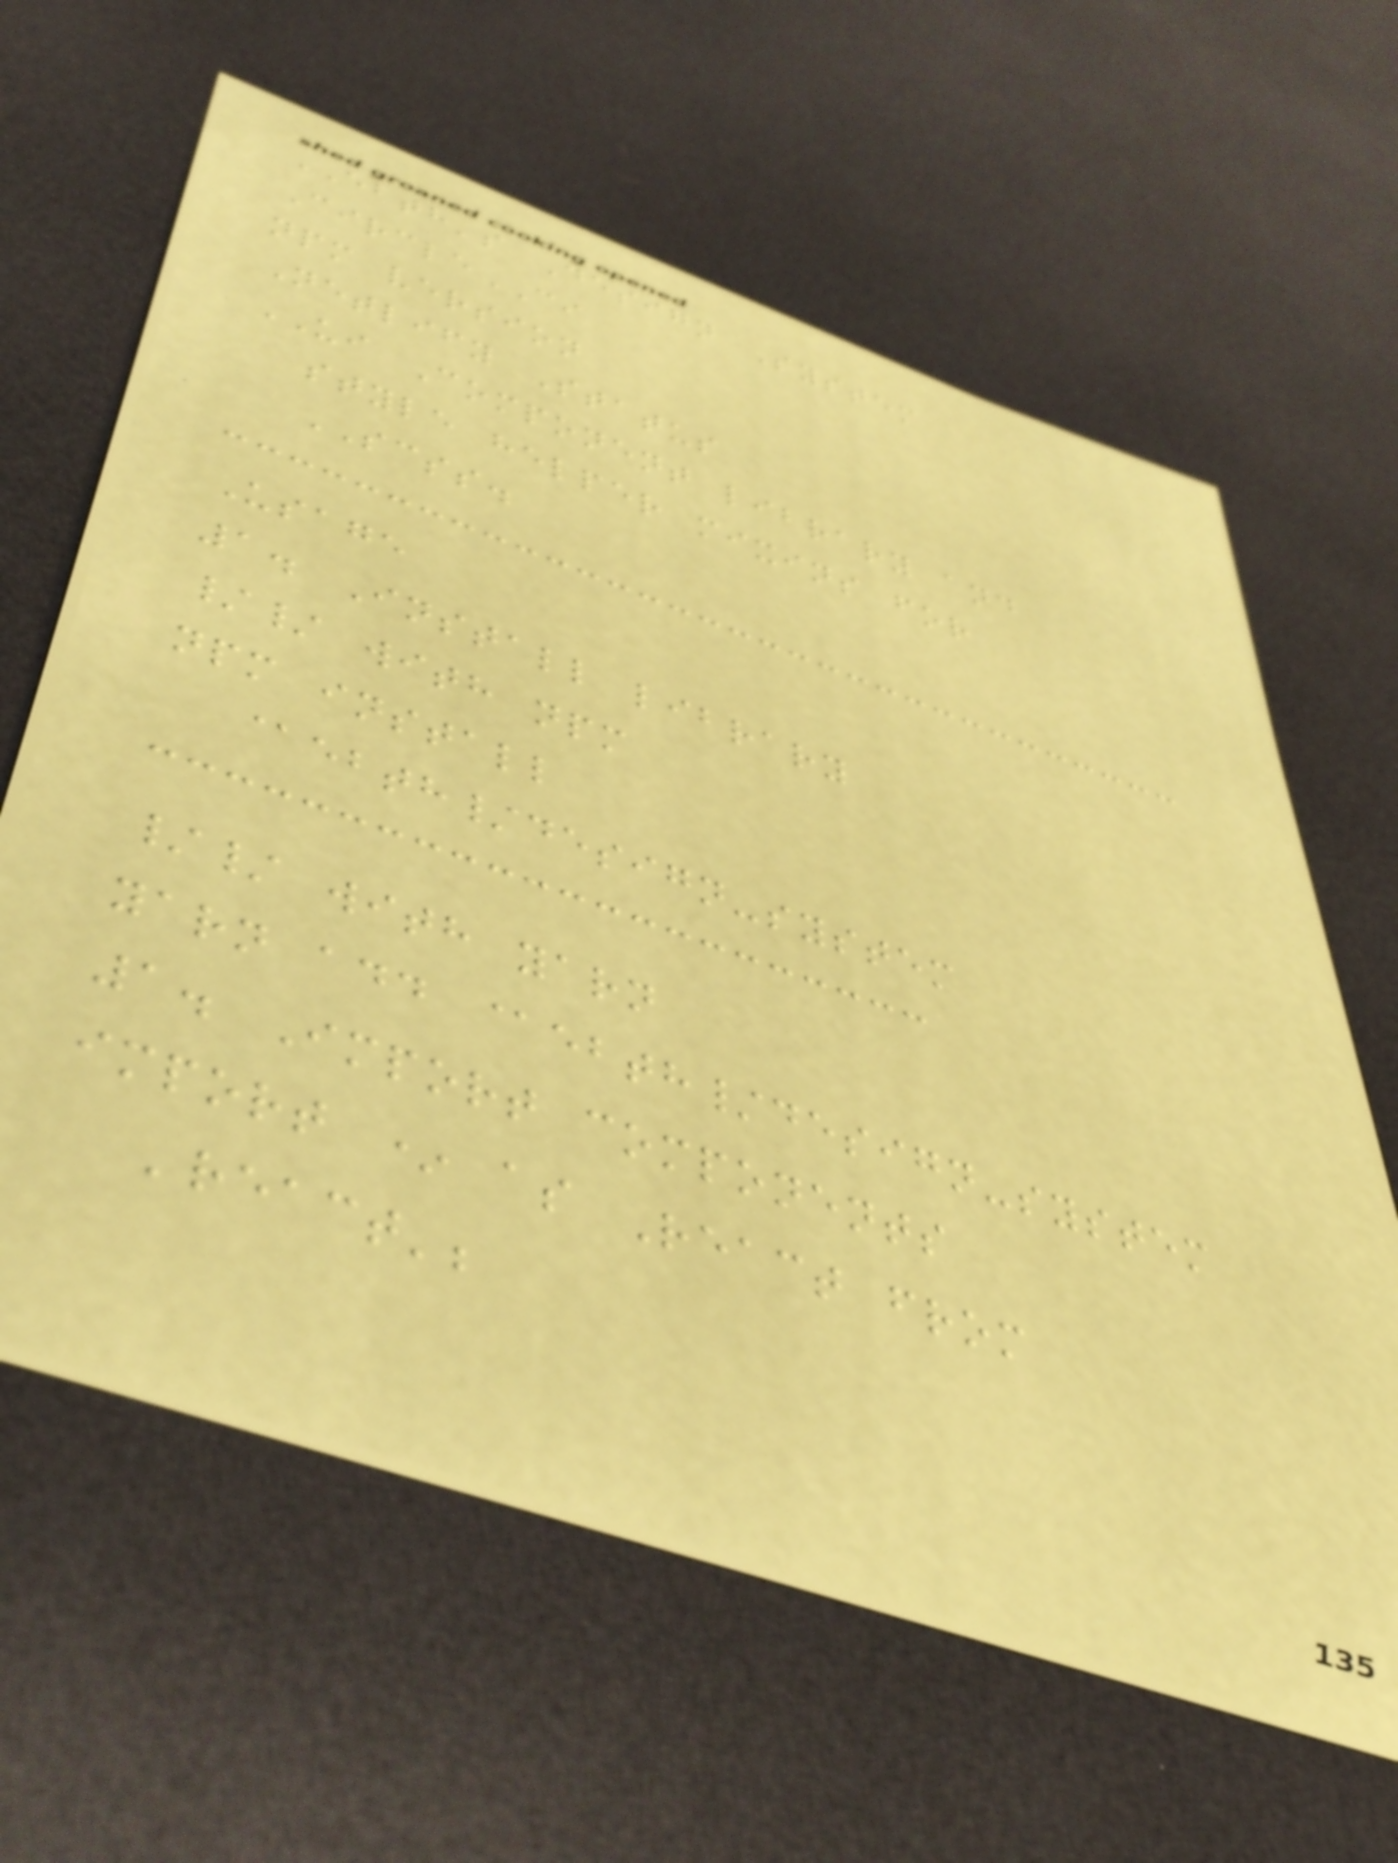EBTH's Design System
CircleCI
npm version
Netlify Status
UI Component library and
style helper mixins for
SCSS.
Usage
1. Install library
// with npm
npm install
@ebth/design-system
// with yarn
yarn add @ebth/design-system
1. Import components
import * as React from
'react';
